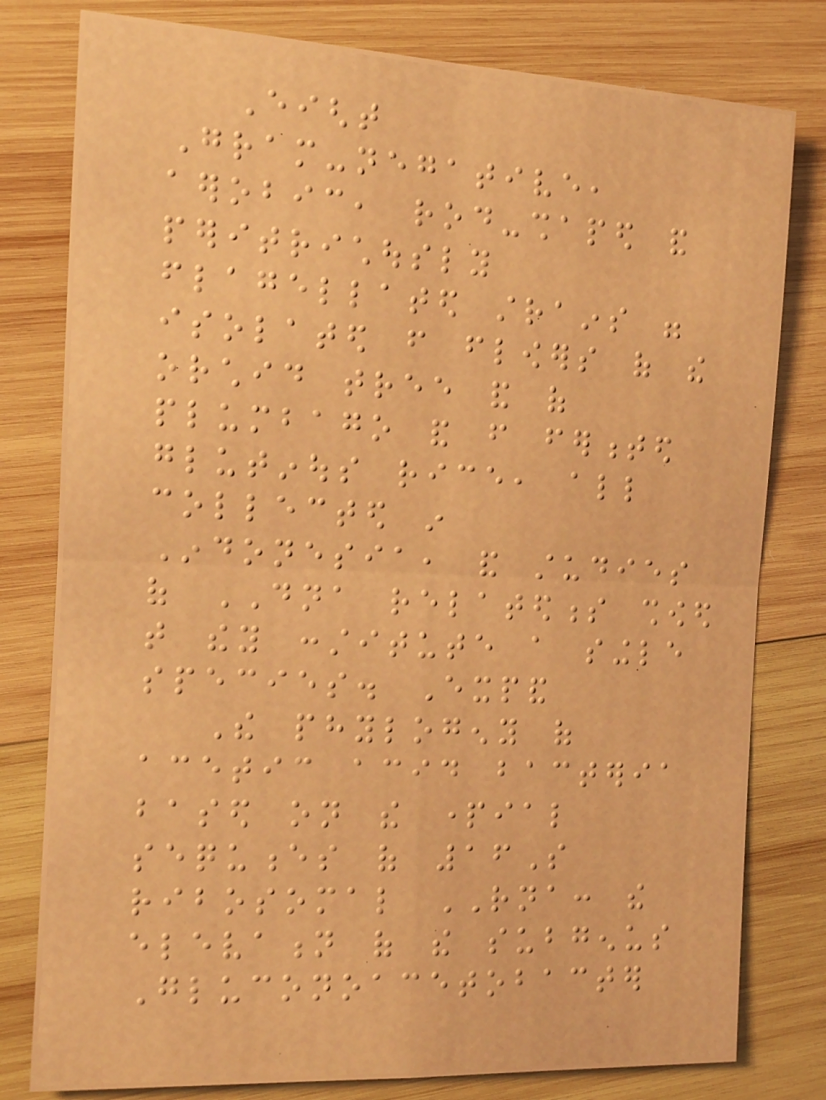Eight
Gram-negative,
aerobic, rod-shaped and
peritrichously
flagellated strains were
isolated from flowers of the
orchid tree and of
plumbago and from fermented
glutinous rice, all
collected in
Indonesia, and studies
of DNA relatedness showed
that they constitute a single
species. Expand
The phylogeny of
acetic acid bacteria
based on the partial
sequences of 16S
ribosomal RNA: the
elevation of the subgenus
Gluconoacetobacter
